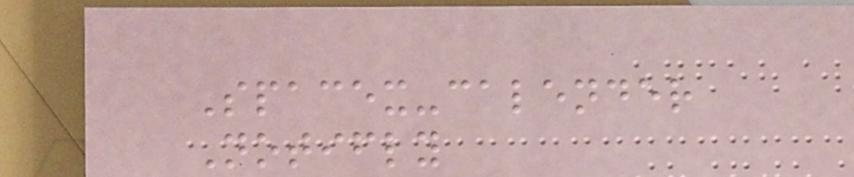Spacex-calender
Notifly
